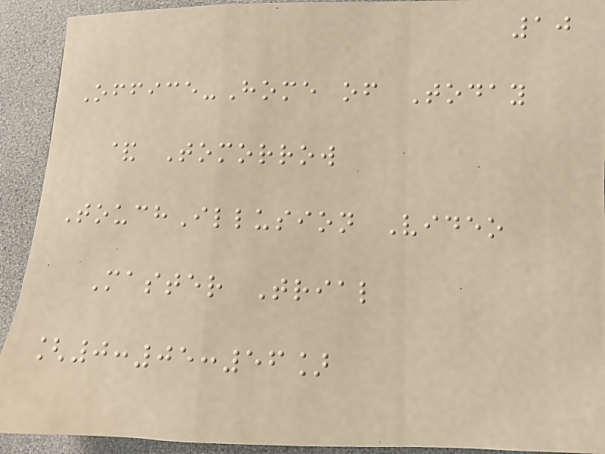10
Office-Home of Today
& Tomorrow
TouchIllusion Video
Master Trial
[0:05:56]
